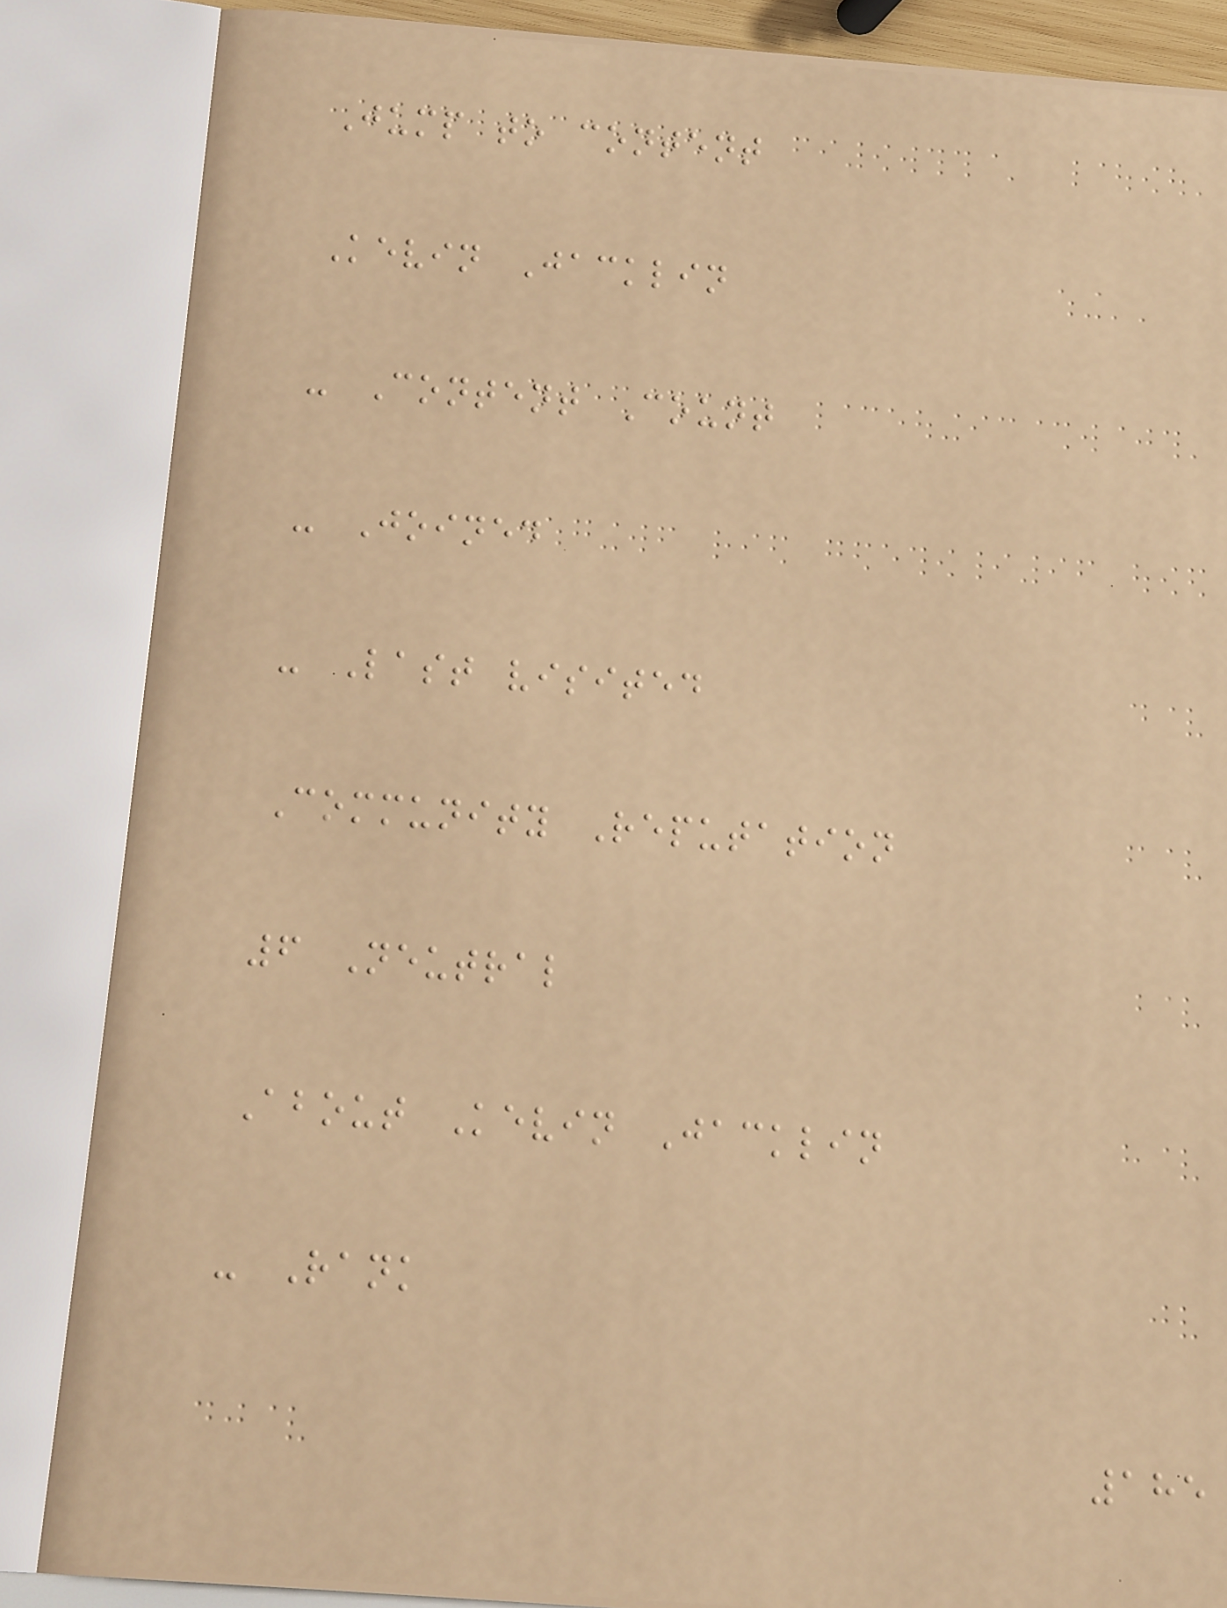Jump to content
Kevin Jacklin
- Content Count
- Joined
- Last visited
Community Reputation
6 Neutral
About Kevin Jacklin
- Rank
185
